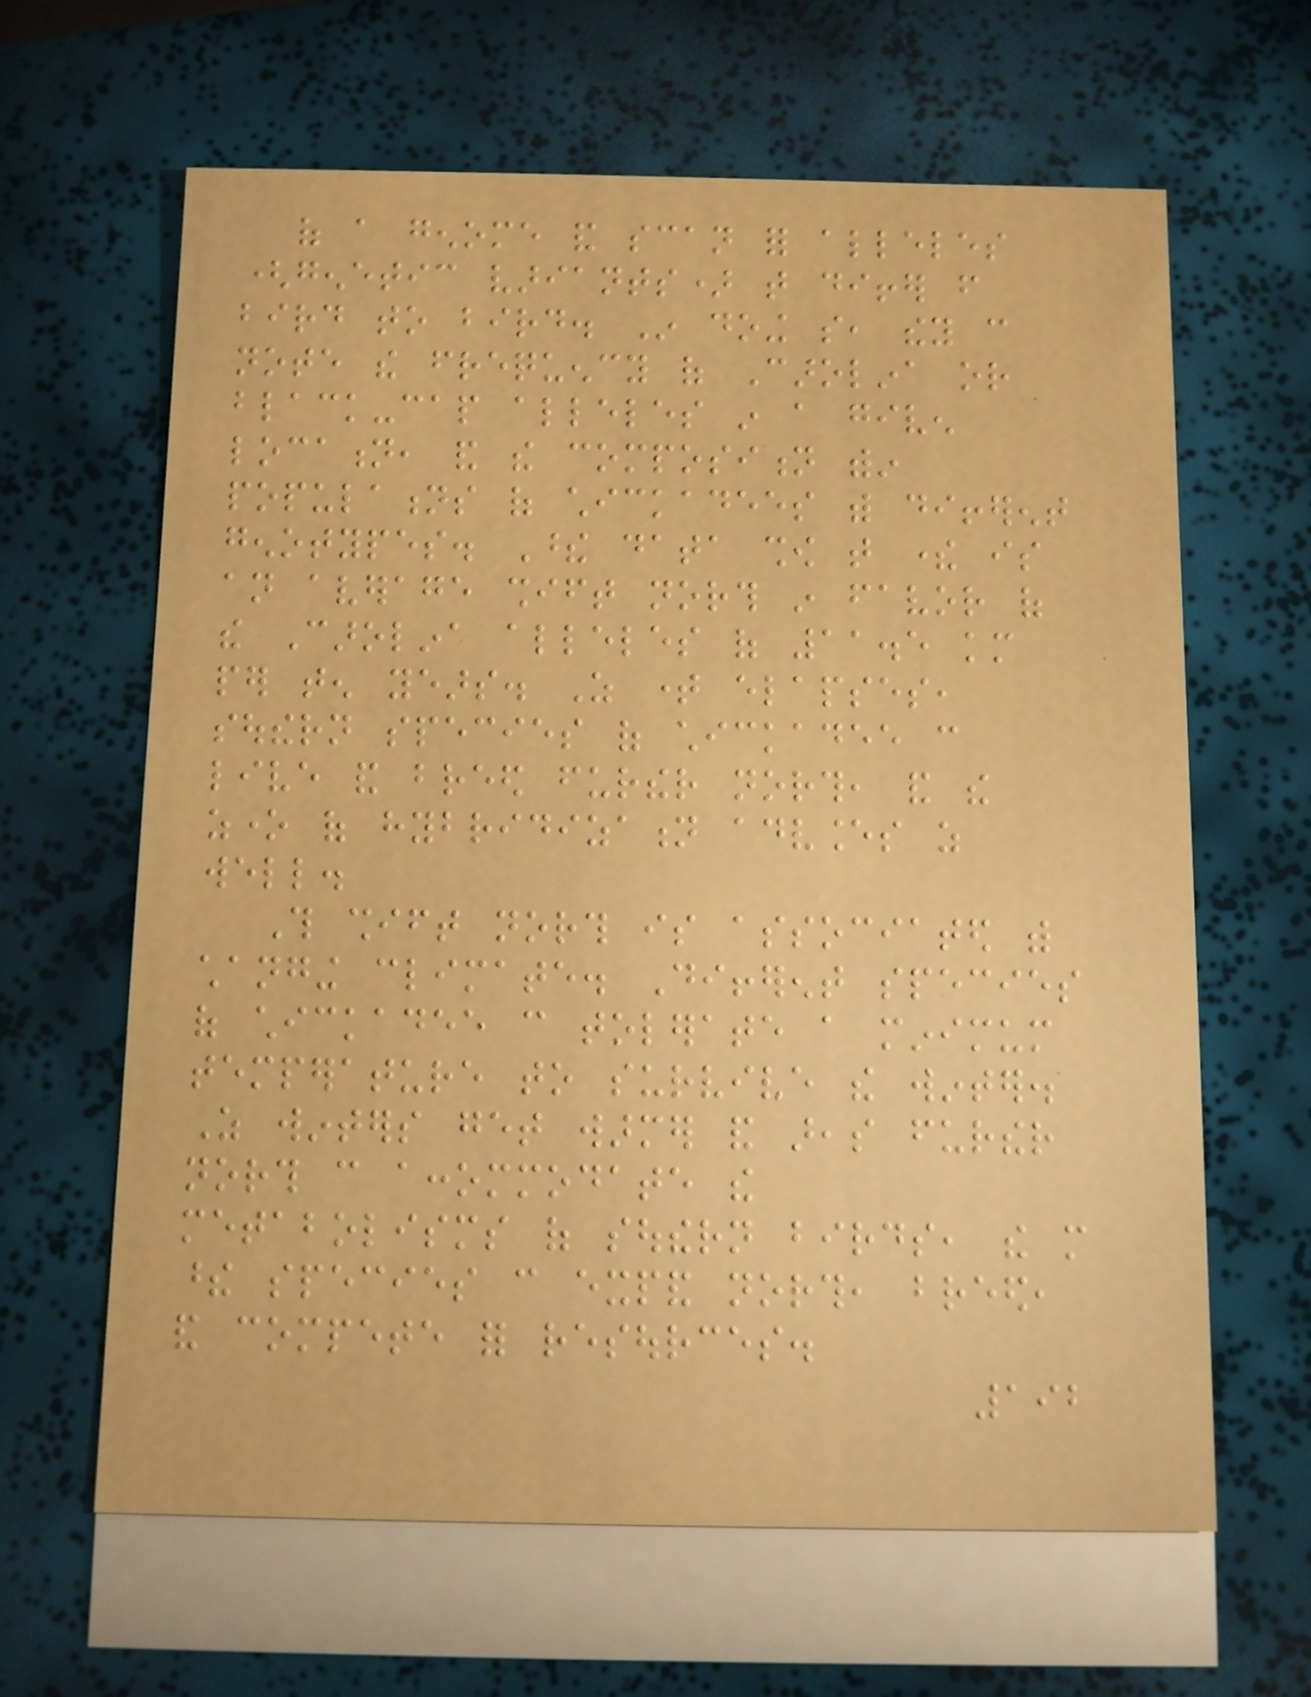of a genome and scan for alleles
(genetic variants) that differ from
bird to bird. In doing so, they can
note the frequency of Carolina or
black-cap alleles in a given
location, and the composition within
populations of chickadees with different
genotypes. These data show that there is
an average shift north in favor of
the Carolina alleles of 11.5 km
per ten years. As time elapses,
southern species of chickadee can
live and breed further north, and the
zone of hybridization advances as
well.
This shift north is associated with
changing climate. Different species
of chickadee can tolerate a minimum
temperature to survive the winter.
As winters get warmer and areas further
north can accommodate the
metabolisms of southern birds, the more
these species can expand north, breed,
and compete for resources.
192
